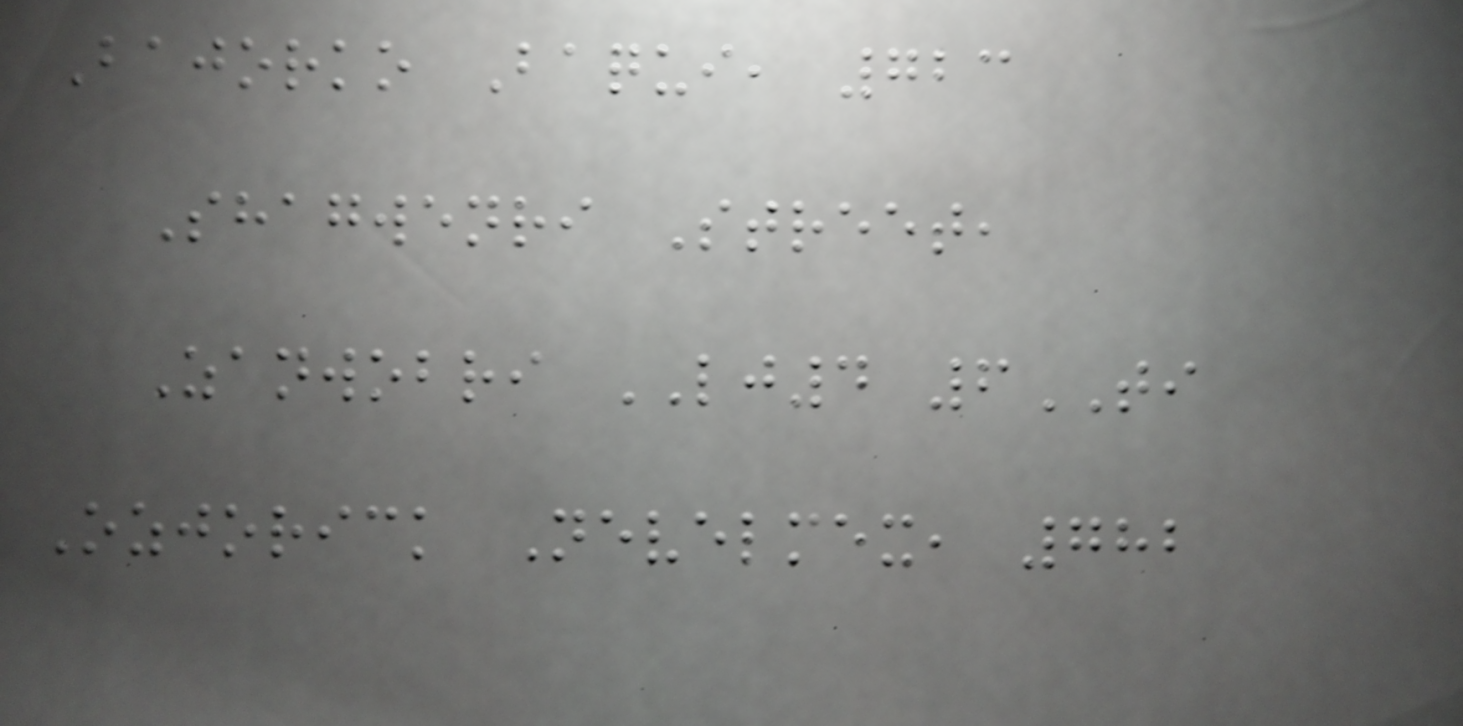Bajorko Baqui, 723
Shagwenri Street,
Zanwobri LJ4 6TI
Ozjorick Nevelmex, 782
